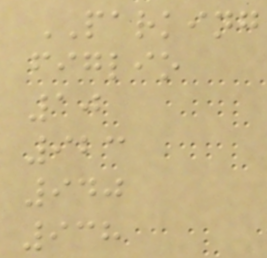PARKING
figlio
10
923
940
938
